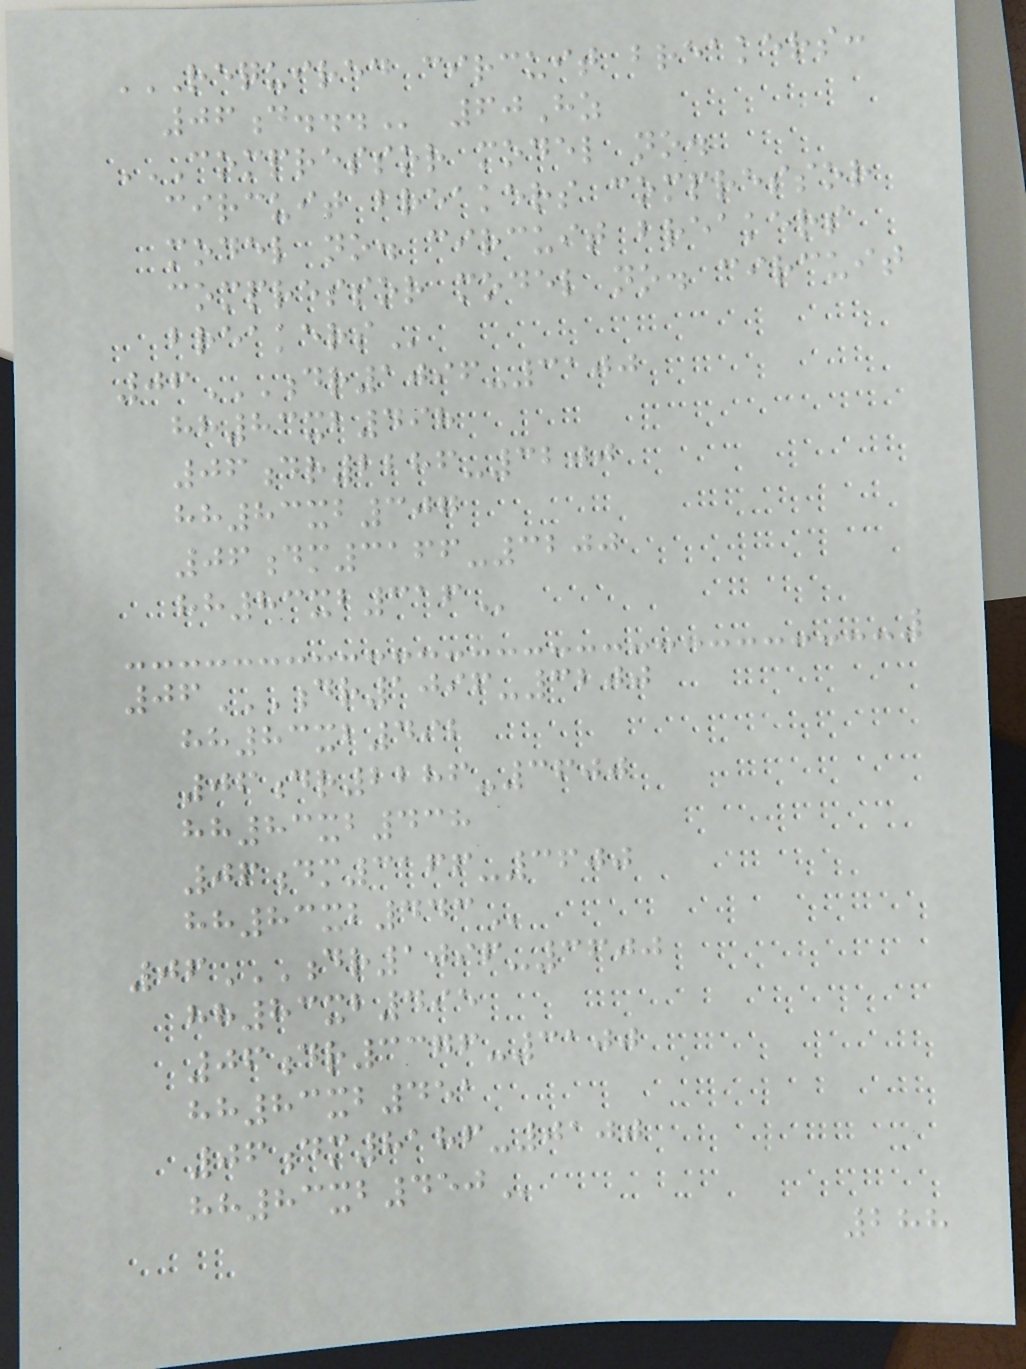REQUIRED CIRCUIT BREAKERS:
06D... 60Hz
COMPRESSOR MODEL NO.
CIRCUIT BREAKERS COMPRESSOR
MODEL NO. CIRCUIT BREAKERS
COMPRESSOR MODEL NO. CIRCUIT
BREAKERS
06DR1096-3100
HH83XB498
06DR2286-3200
HH83XB307
06DM3166-3200
HH83XB316
06DR1096-3200
HH83XB492
06DR2286-3600
HH83XB438
06DM3166-3600
HH83XB443
06DR1096-3600
HH83XB495
06DR3376-3100
HH83XB451
06DM8186-0100
HH83XB450
288
